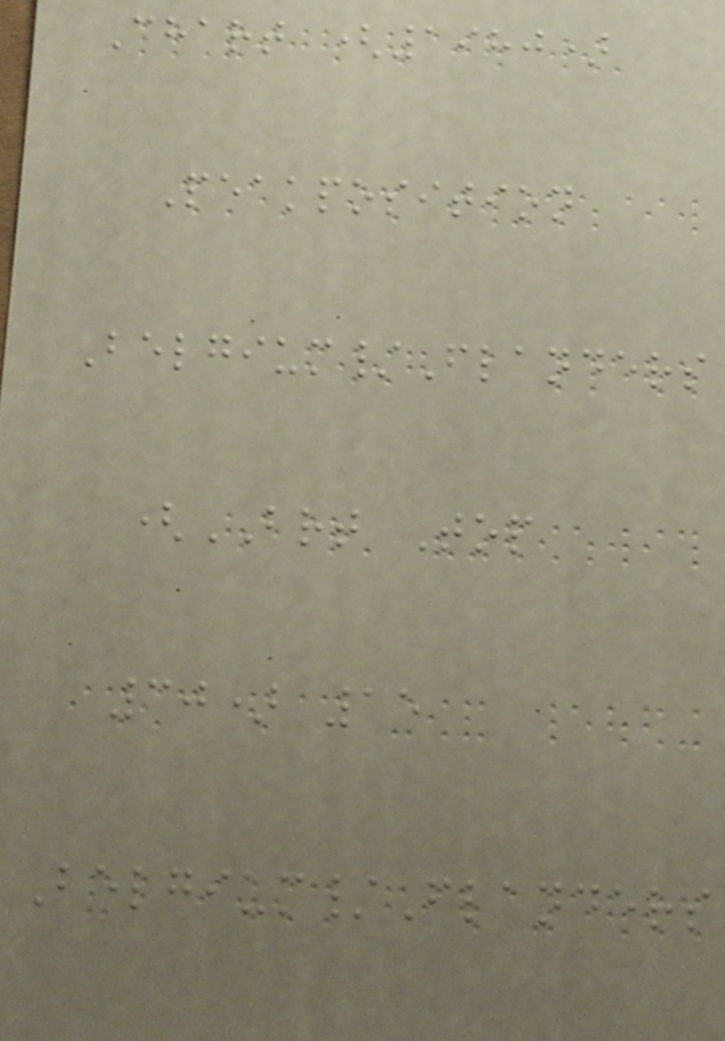Chart (1980)
Peakposition
Belgium/Flanders
(BRT Top
30) 15
Belgium/Flanders
